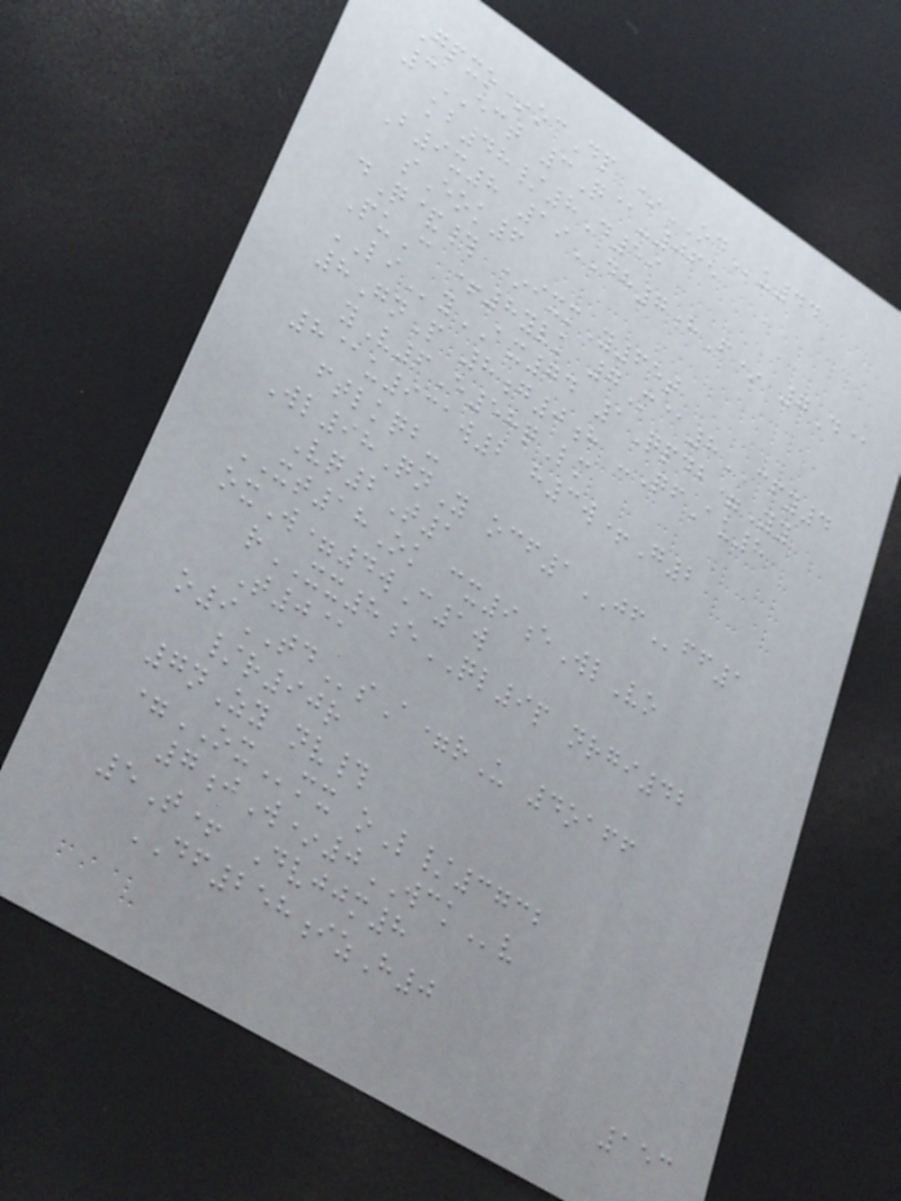Gpxo*ocDp *ODu44
3ECT 3Q@-065
kb48/8D59
B9x8 19DH7hF* 7D@
sEok6
dQ&# *ixmY65t
PuC +8yvk 7M@8CFY4
LIyAX74 1Qpdb=Yy
8GnP 8g0h -QfAu8
yV6E58qLm
8@u931w2 h3w+G2
ftlkqb-
Wl98QnY ocf1JFff1
Vq2T1
XT18Ok cx9eWlVo
oxW=4wC1w
rXX8eQL9p nrgi42
T0@
o9TDsA=rU 4oaff
/r90r
7nZy nv#
=OXmx oL/3732
7jW*0WCKv
5T+ Dvjjm8
DF258izH0
153
